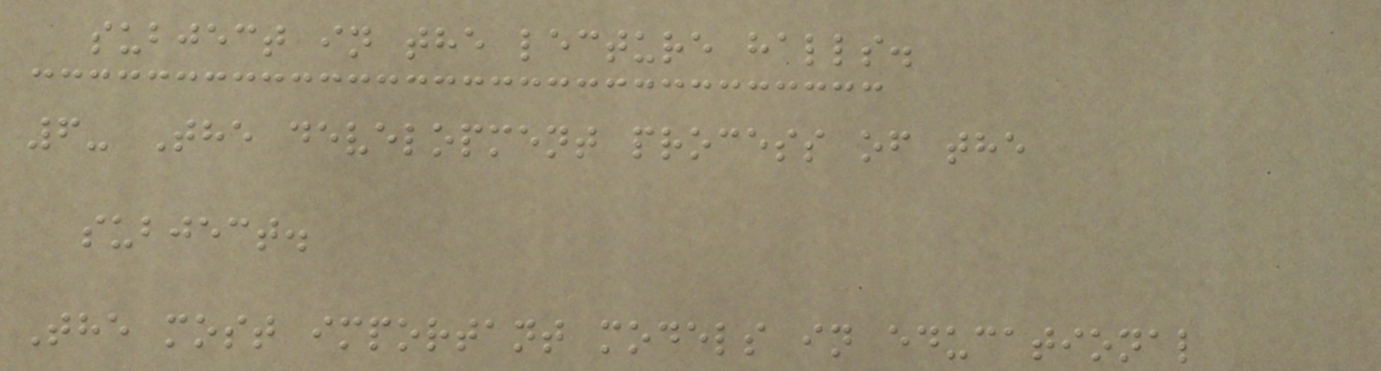subject in the lecture halls.
6- The development process of the
subject.
The most important models in educational
